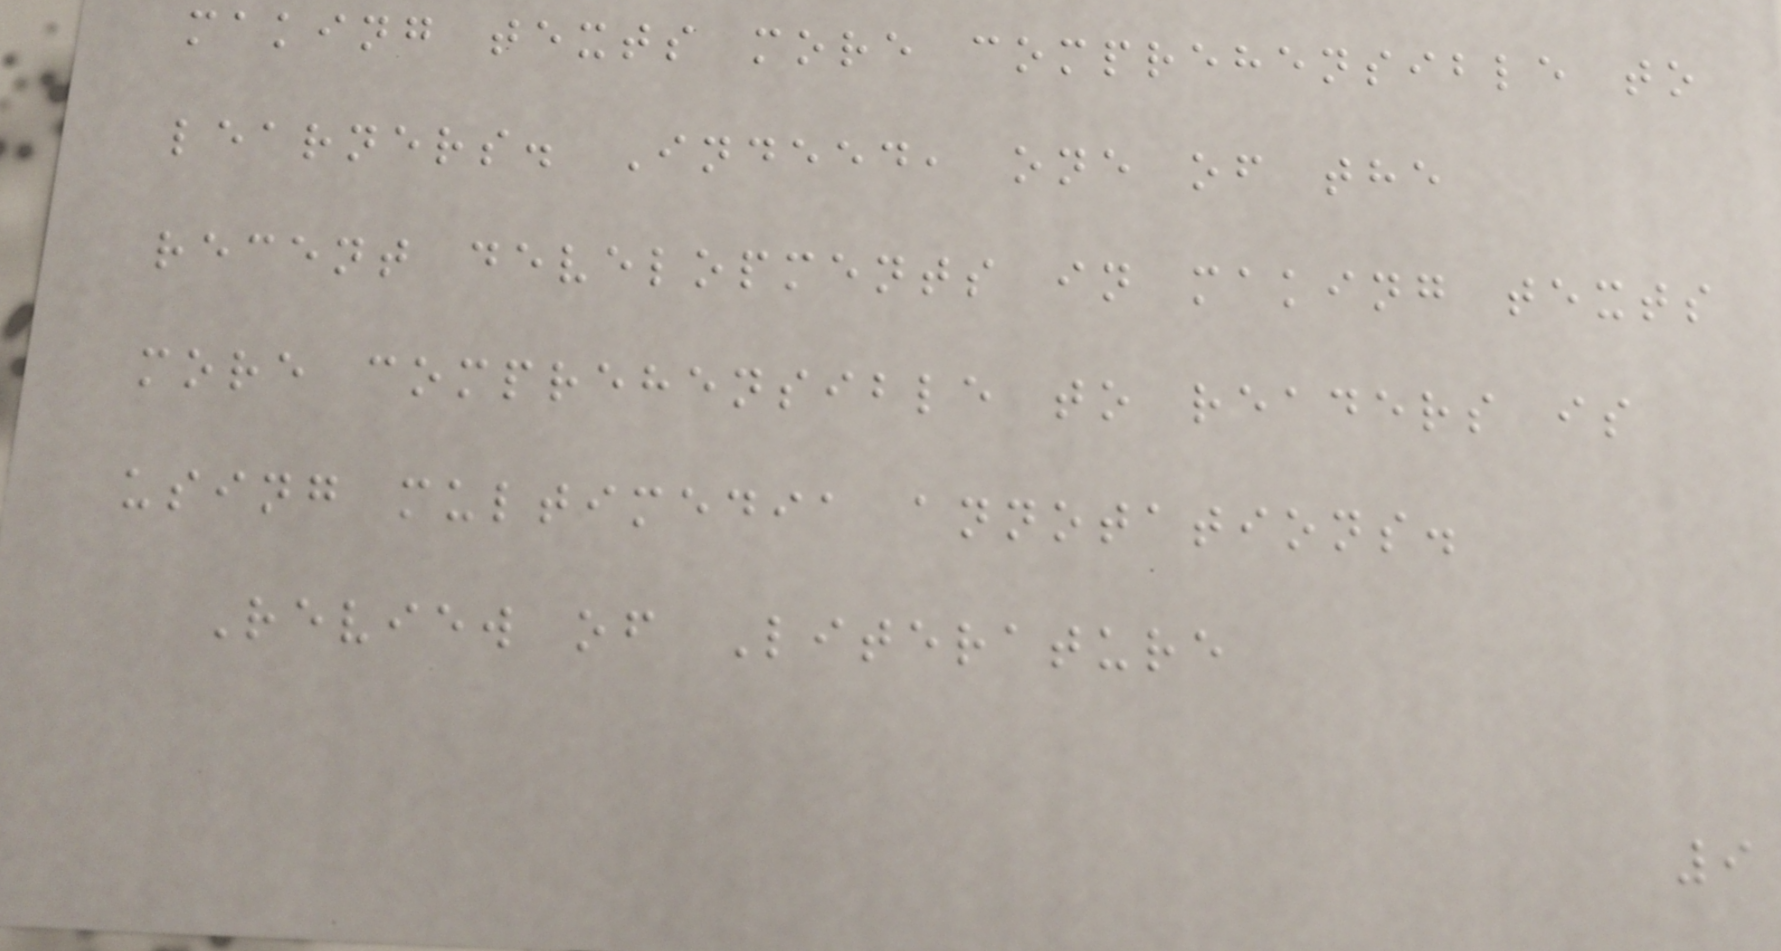making texts more comprehensible to
learners. Indeed, one of the
recent developments in making texts
more comprehensible to readers is
using multimedia annotations.
Review of Literature
9
